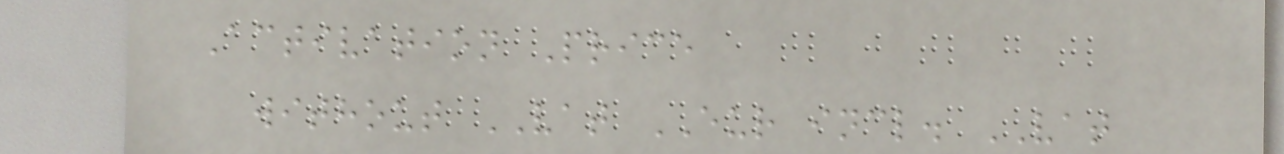Activation Price
without VAT EUR incl. VAT
